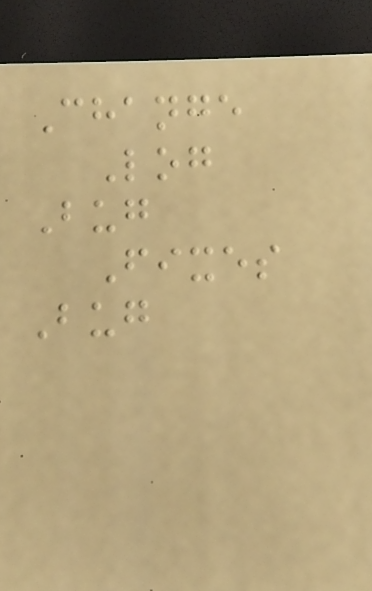Change
Log
Bug
Fixes
Bug
